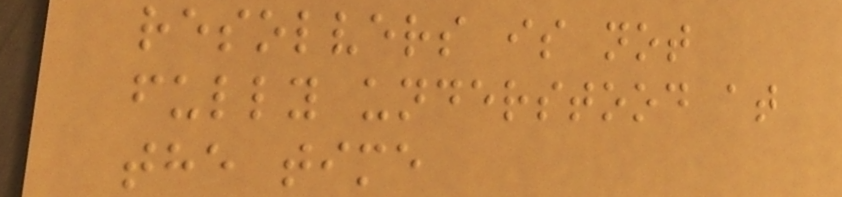resolvers is not
fully understood at
the time
